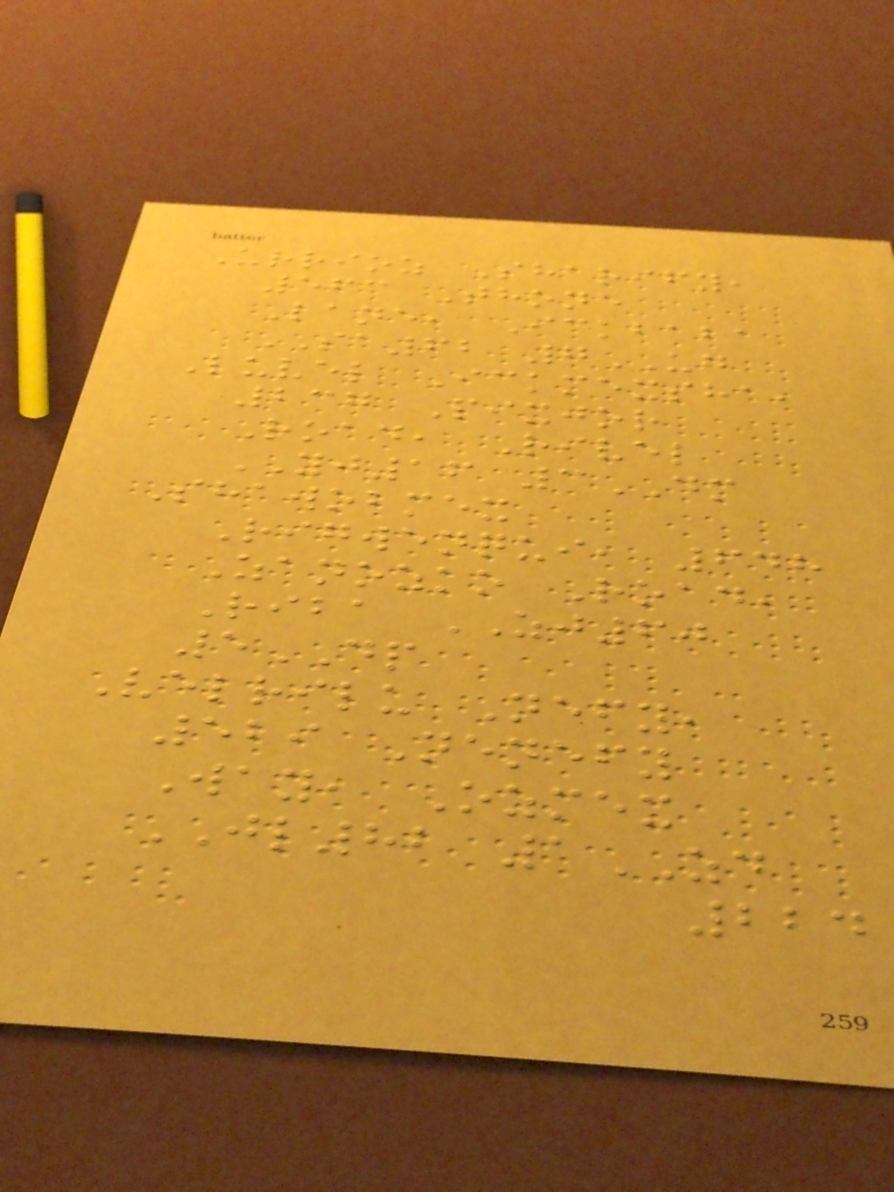Urrioz Sharify,
563 Thone
Lane, Ickbaba
SA62 7UG
Luvel Ickmexsha,
237 Pixjor
Road, Rivel
YJ16 3DM
Shawobmex
Rigwenqui, 648
Zanozko Road,
Riba ZJ60
5DP
Velrilu Nefy,
529 Nenefy
Way, Ozmex
JL82 1ZD
224
